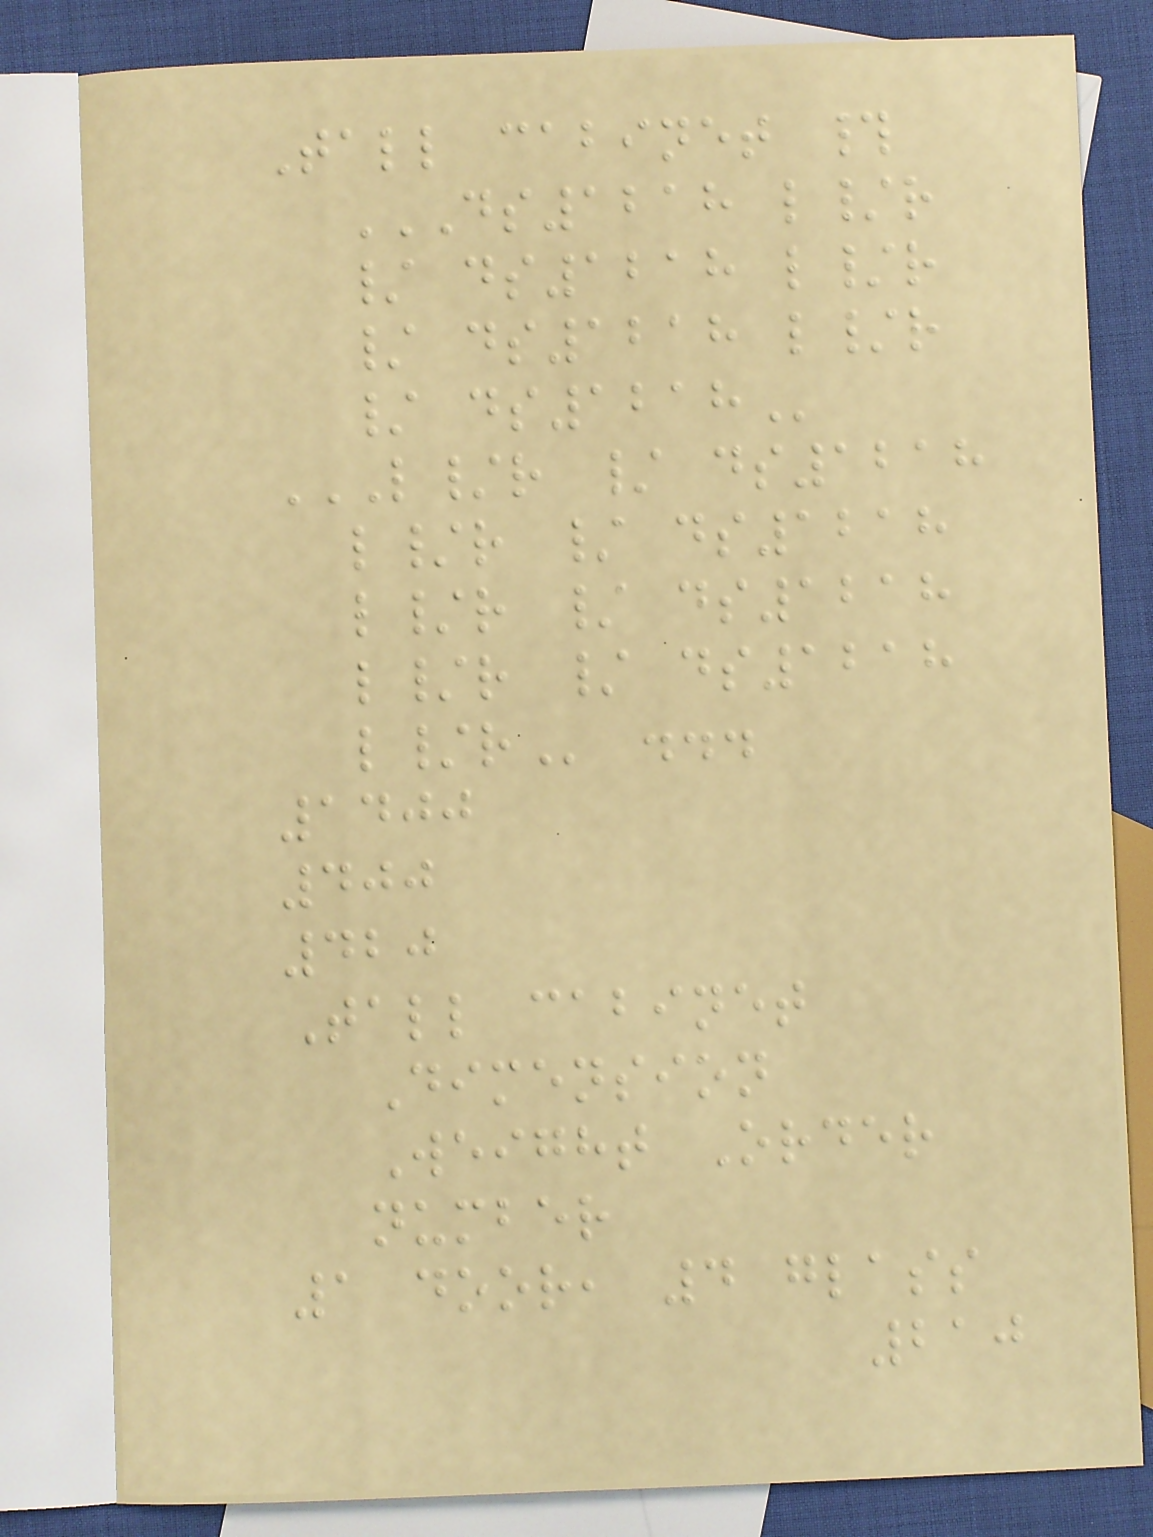Tall cabinet #
DS1218 L/R
/ DS1218 L/R
/ DS1218 L/R
/ DS1218
L/R / DS1218
L/R / DS1218
L/R / DS1218
L/R / DS1218
L/R ...
1400
400
420
Tall cabinet
Dimension
Weight Order
number
1 door, 4 glass
210
